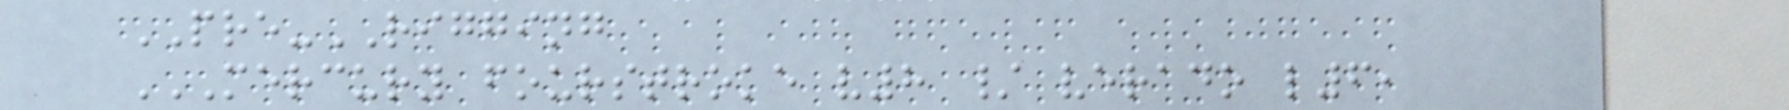PRE-RIGGING
MERCURY FOURSTROKE V8 / VERADO L6,
